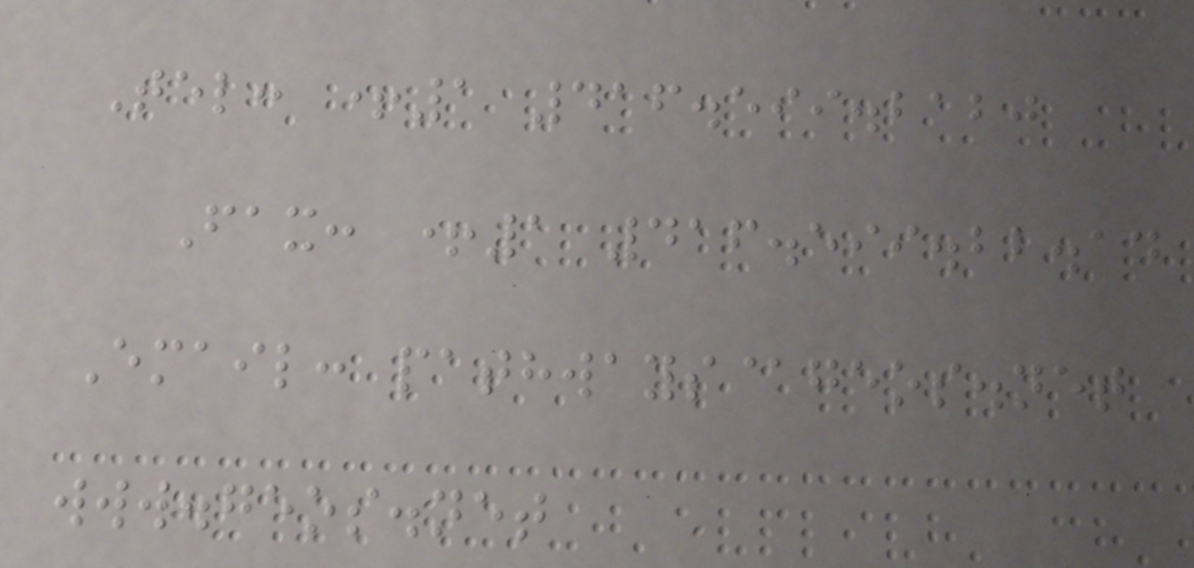Tel: +1 416.599.2120
Fax: +1 416.599.22.14
Email: pathways@geos.net
www.geos.net
